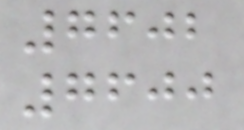7602
7600
